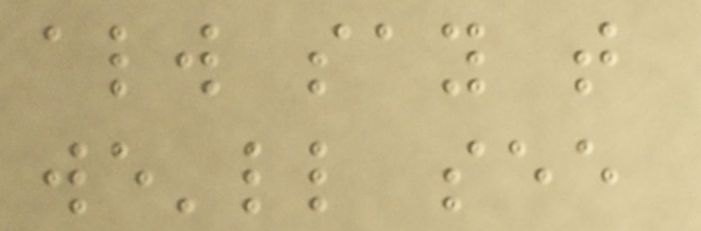always say that
we'll see
